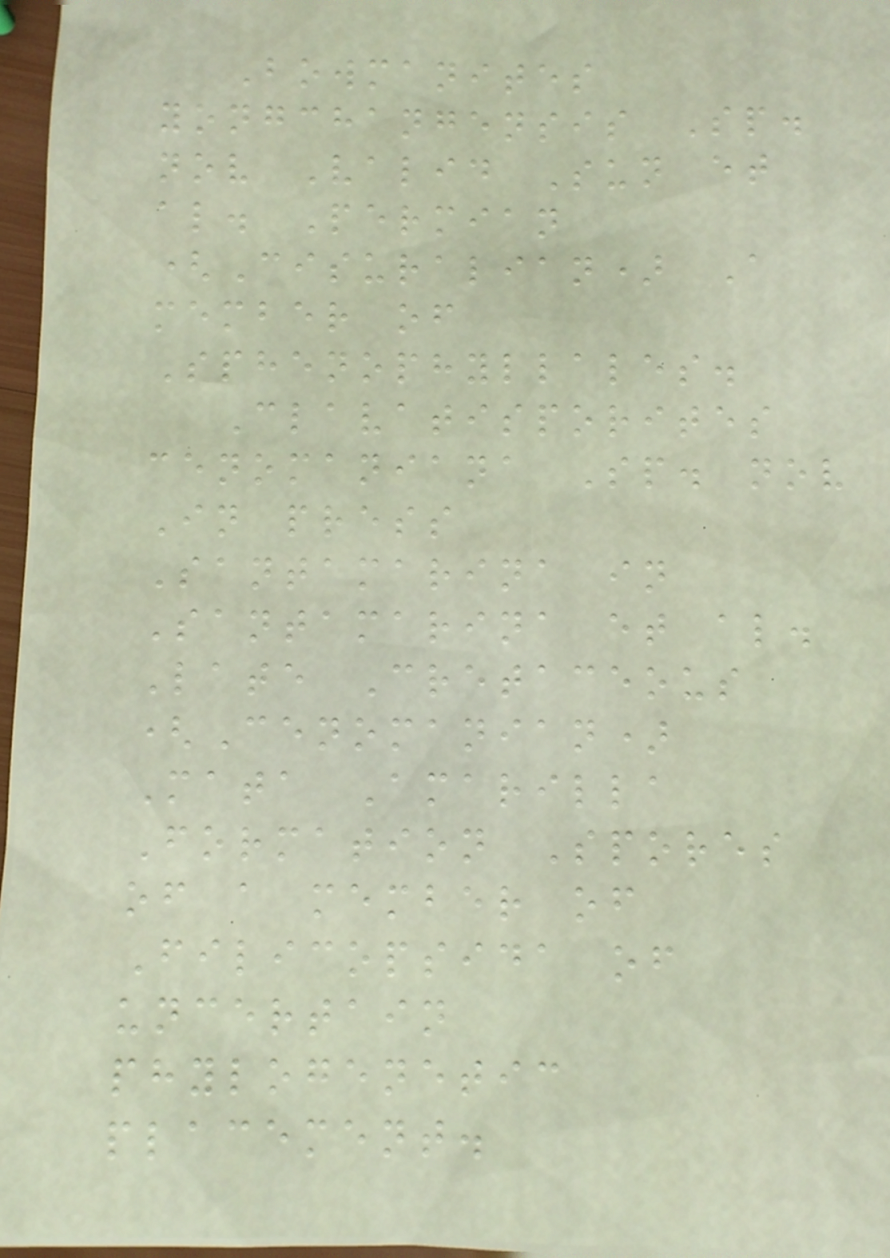Bowmanites
yongchangensis Sp.
nov Valid Sun et
al. Permian
(Cisuralian) A
member of
Sphenophyllales.
Clavatisporites
cenomaniana Sp. nov
In press
Santamarina in
Santamarina et al.
Late Cretaceous
(Cenomanian)
Mata Amarilla
Formation Spores
of a member of
Filicopsida of
uncertain
phylogenetic
placement.
